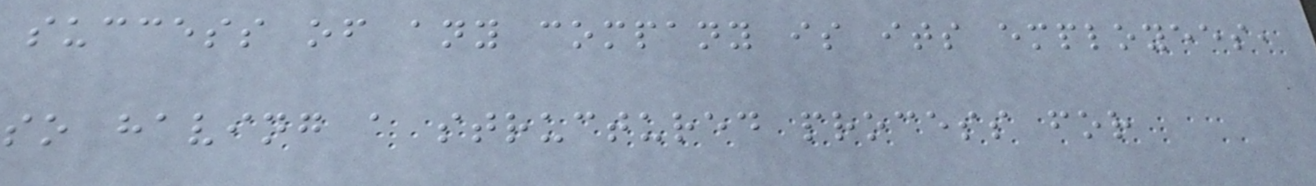success of any company is its employees,
so having a structured process for
